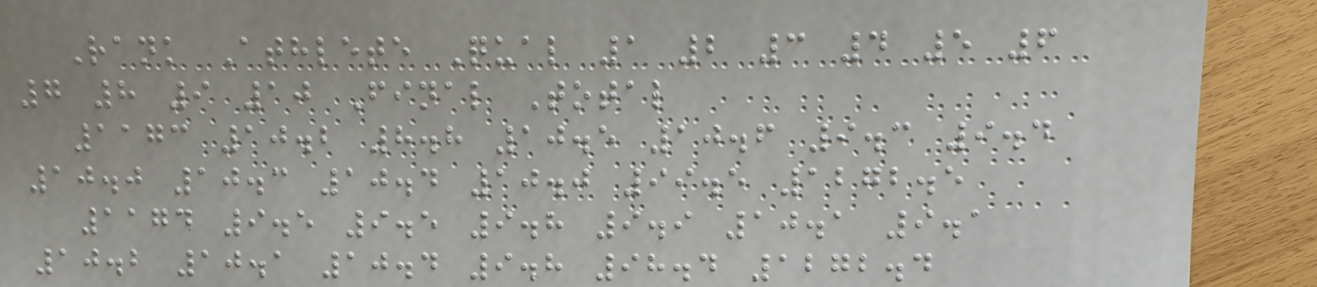Rank Athlete Qual 1 2 3 4 5 6
7 8 9 10 Final Total
1173 10.2 8.8 10.5 10.6 9.3 9.4
10.0 10.3 10.4 10.0 99.5 1272.5
1174 9.5 9.5 9.8 9.9 10.1 9.1
10.2 10.1 10.4 9.8 98.4 1272.4
